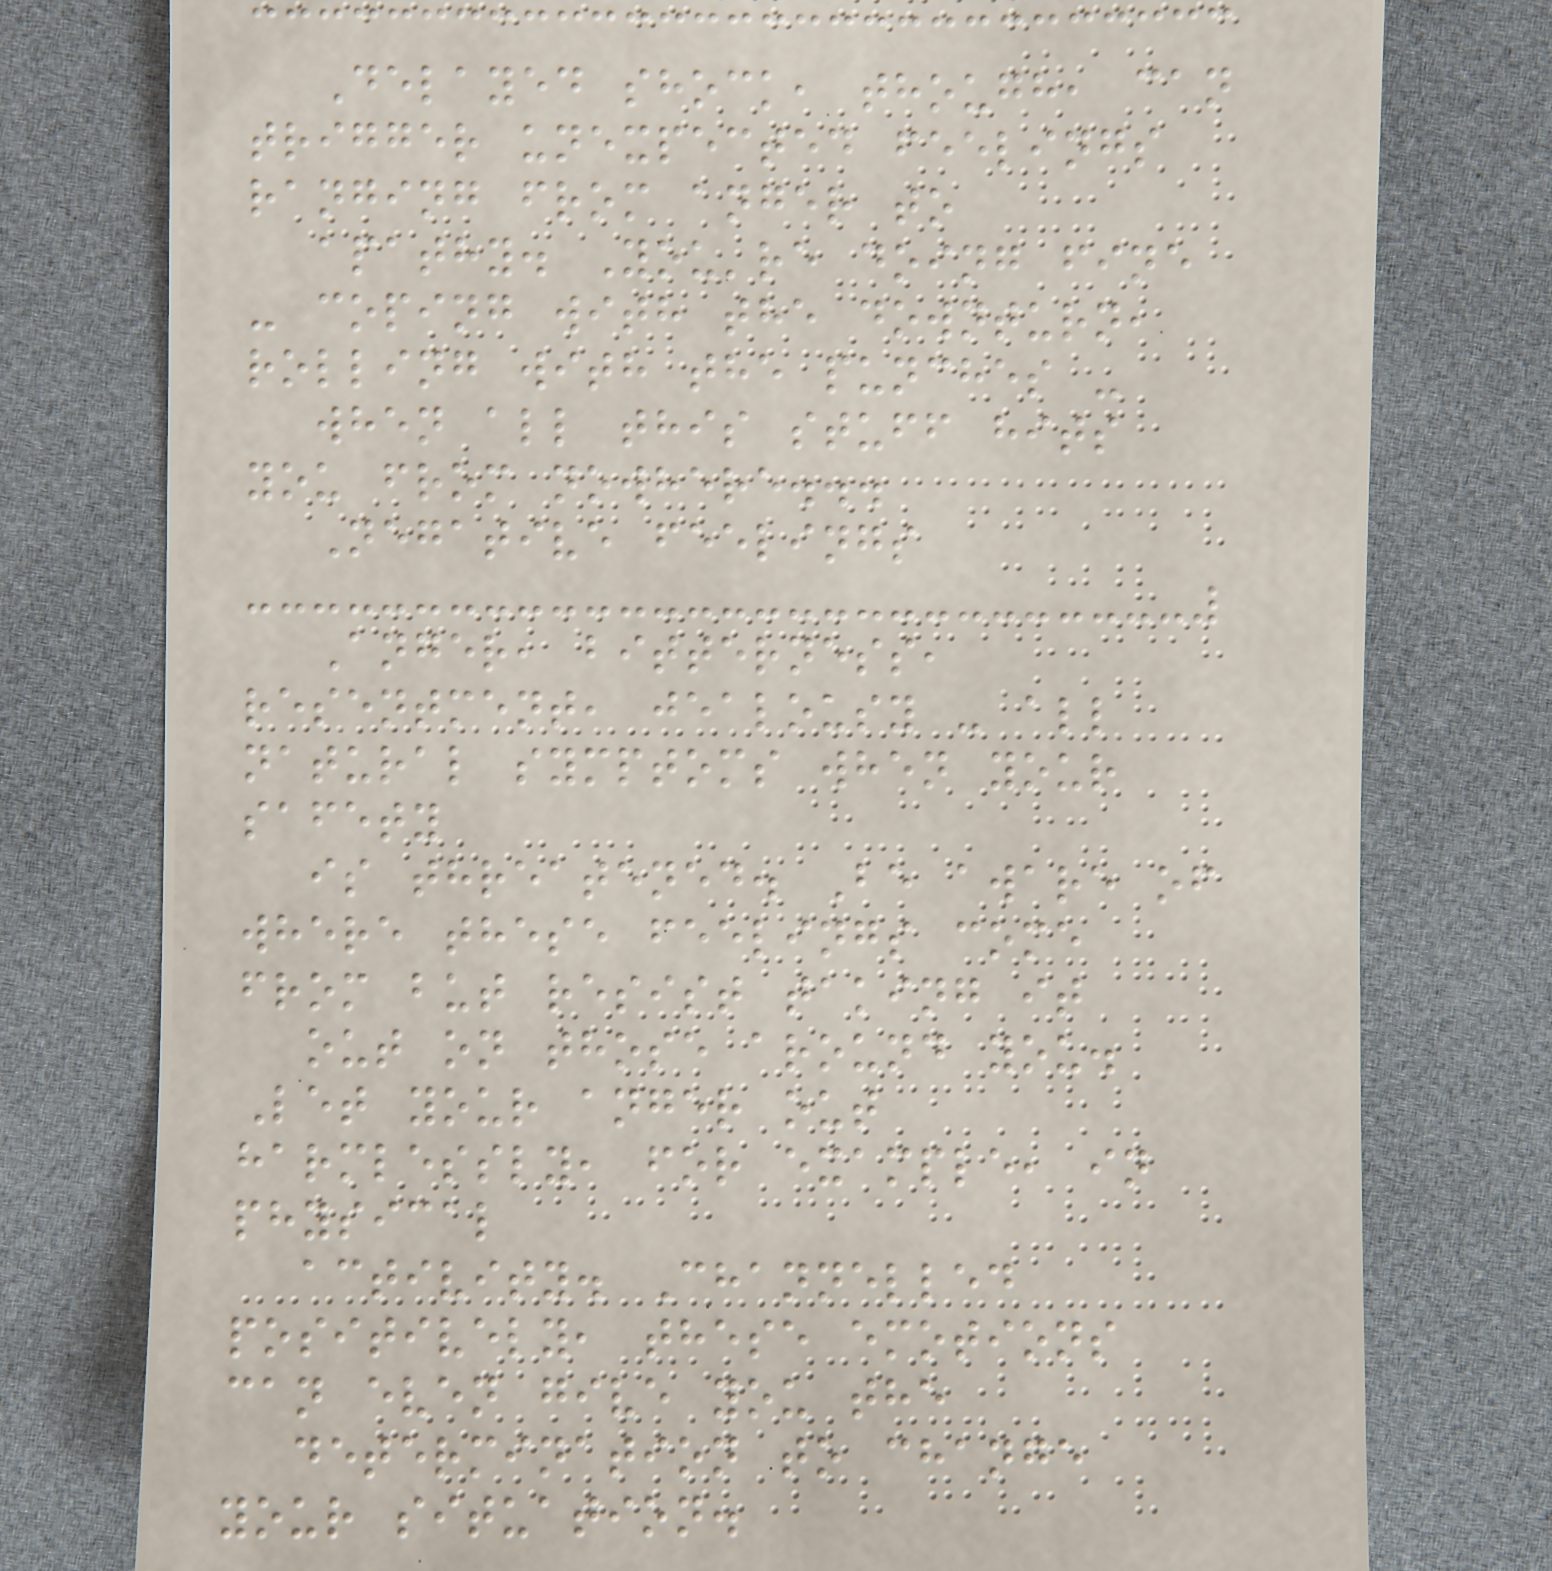Delayed shock, though, can
trigger unexpected feelings
ranging from anger to
apathy. You're doing fine
- coping with the downturn,
rolling with the punches -
when all this stuff hits
you from nowhere...
Negative feelings
Anger, bitterness,
resentment, jealousy - all
natural symptoms when your
safety
is threatened. Be aware of
where these feelings come
from but resist taking it
out on those around you.
Let your anger out
harmlessly, for example, in
physical
activity. Channelled
positively, these emotions
can even give you the
determination to change
your situation.
